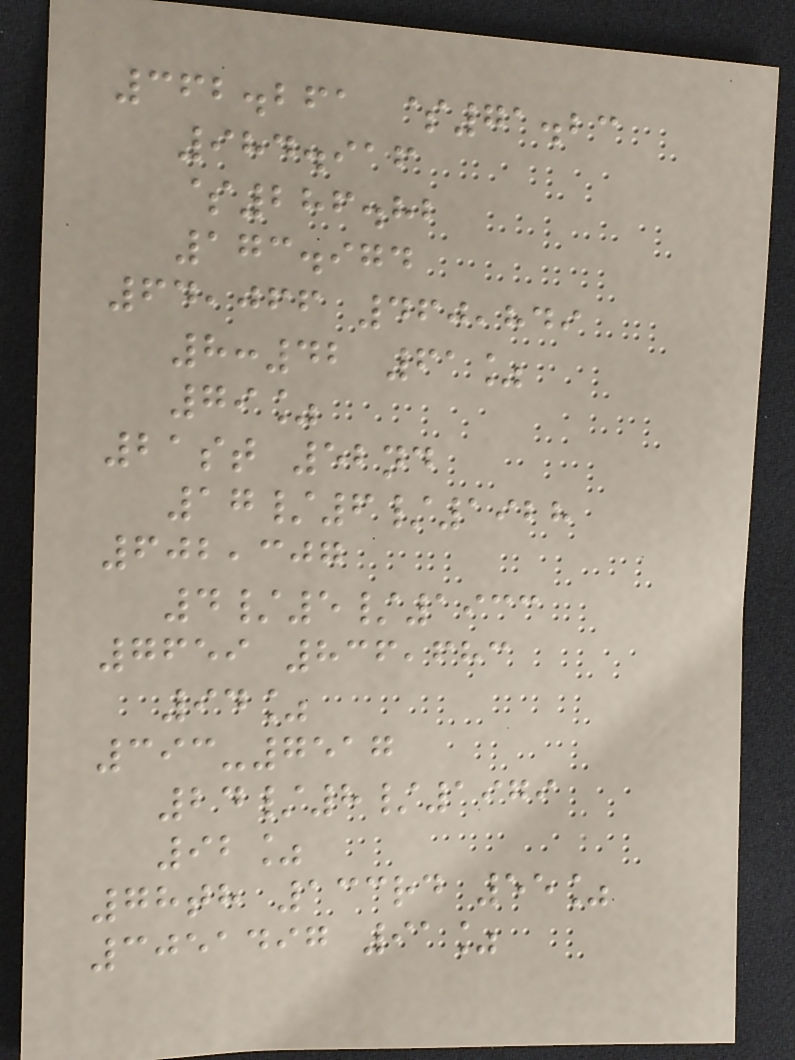362.261 $71.23
984.916
$286.82
173.974
64,066 460,849
8:42 61%
79%
21st 52nd
17/6/1928
602,307
4/5/1933
7659 836,683
94%
393-7517
24/8/1979
92%
78th 133rd 55%
3051497 91%
